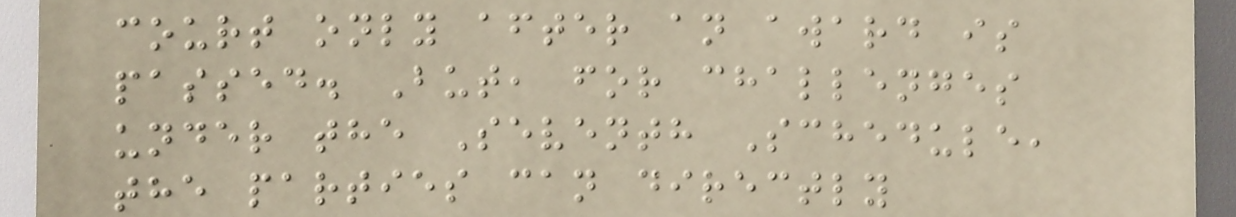court only after an award is
passed. But, for challenges
under the Seventh Schedule,
the parties can directly
